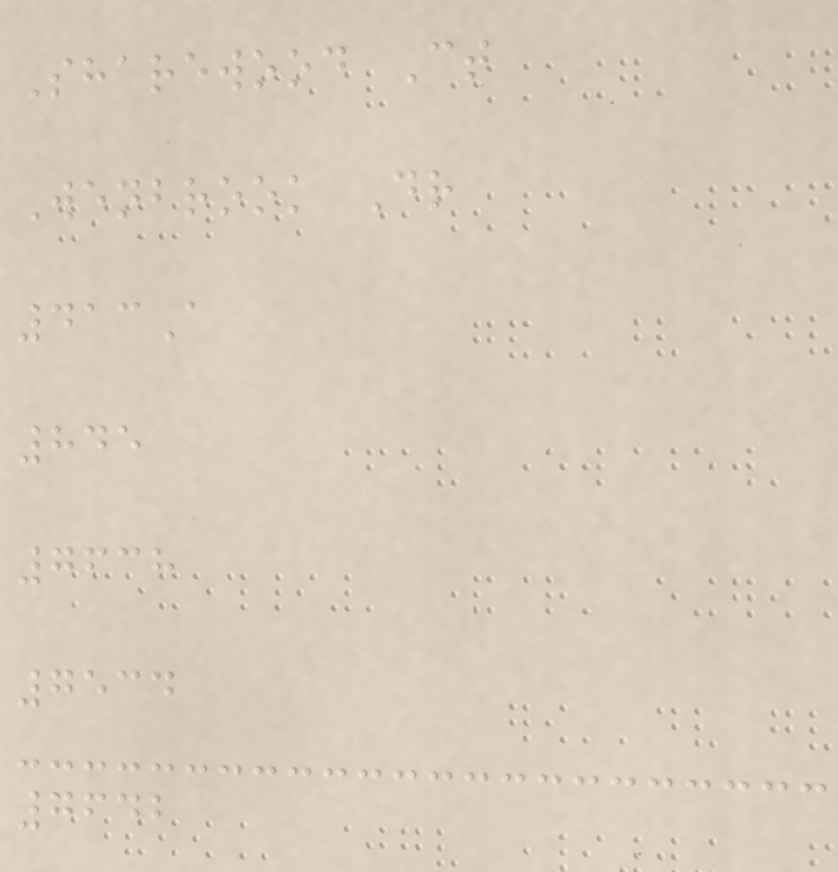Sharewood Ct
Wenbrook Dr
413A
845
7638
7534
7642
